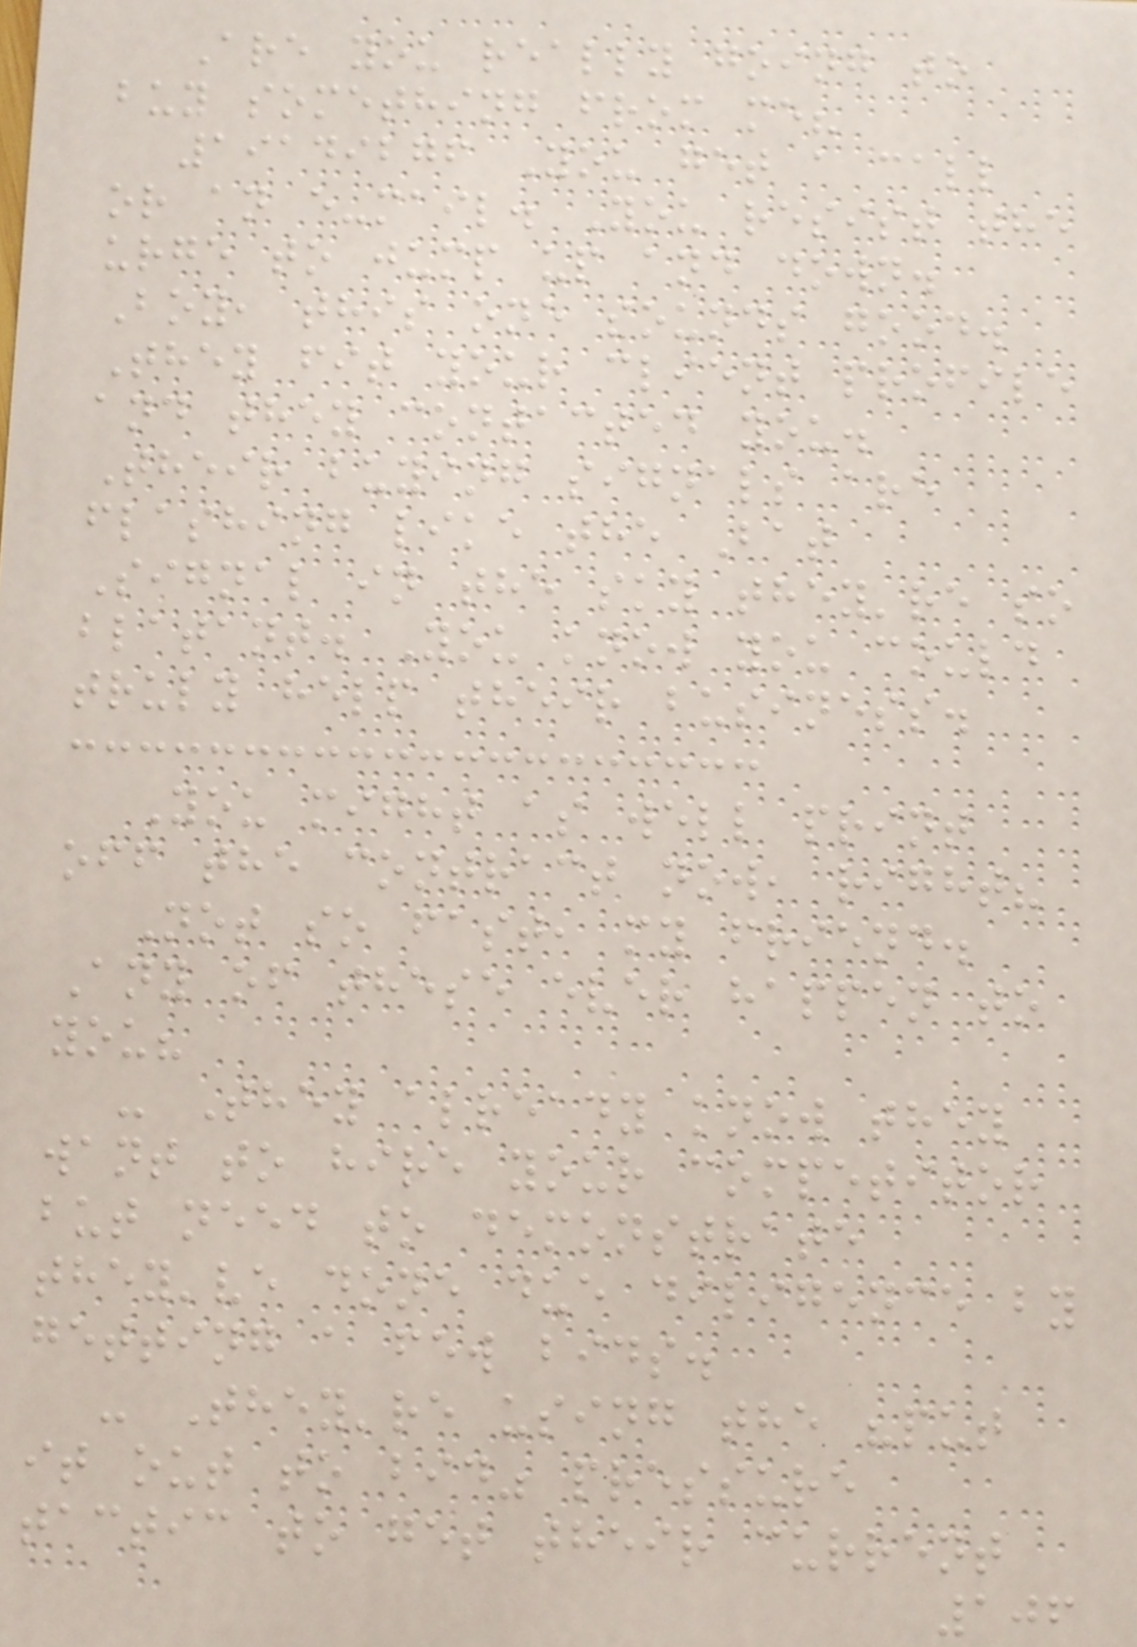Are you really going to
buy something from me?
19149276 You get a call
or an e-mail. You resist the
urge to jump up and down.
Boy, this one sounds good.
They fit your client profile
and they contacted you.
Their buying signals are
flashing like the Bat
Signal in the sky they're so
blatant. You know you could
truly help their business.
You might as well print
off the contract now, right?
Not so fast, my friend.
Any of these ever happen to
you?
- They already know they
want to hire your competitor
but need to demonstrate
they've done due diligence by
getting a few bids.
- They're using the "put
it out to bid" pressure
tactic to get their current
106
